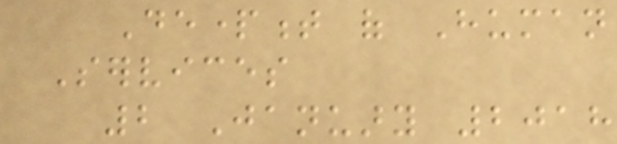Department of Human
Services
2 January 2018
